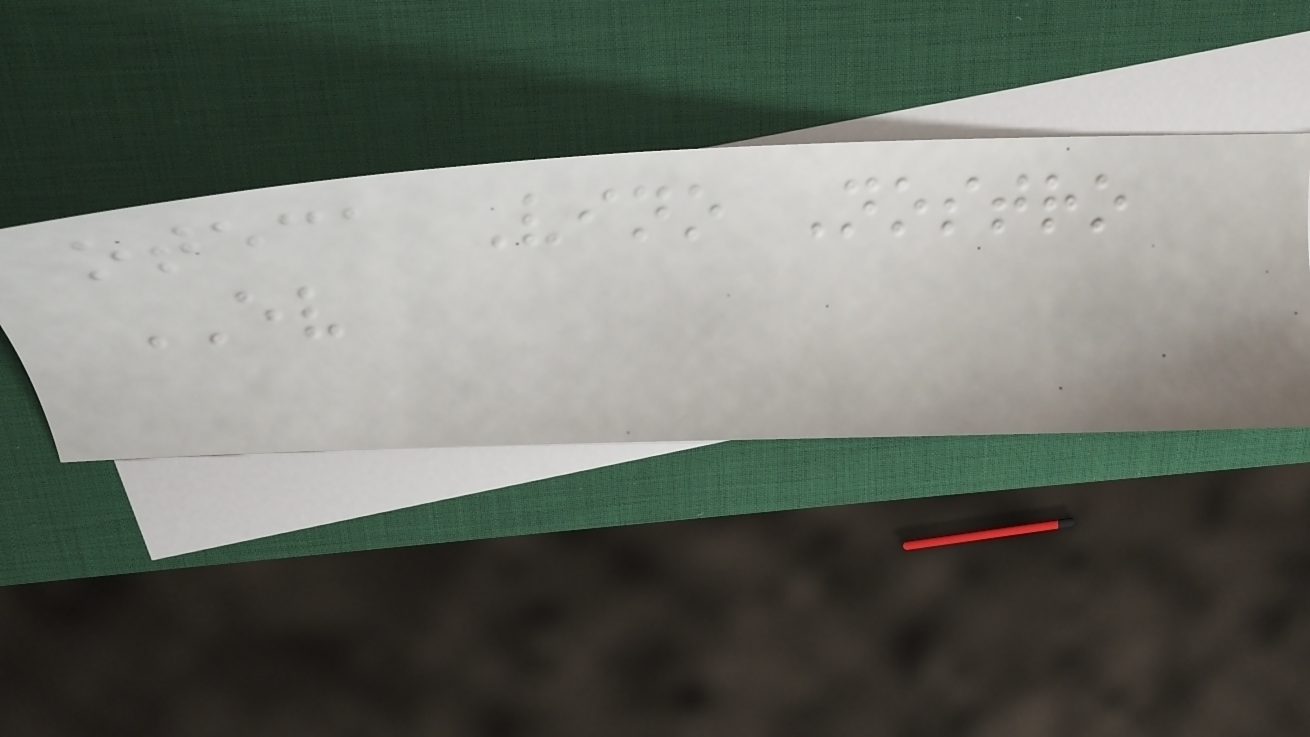oteca Vino Nostro
EV
